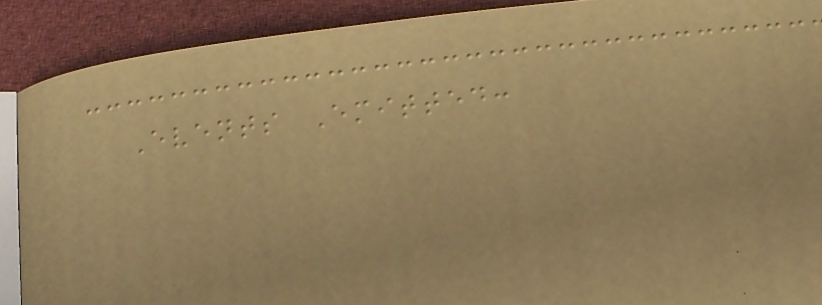Events Emitted:
